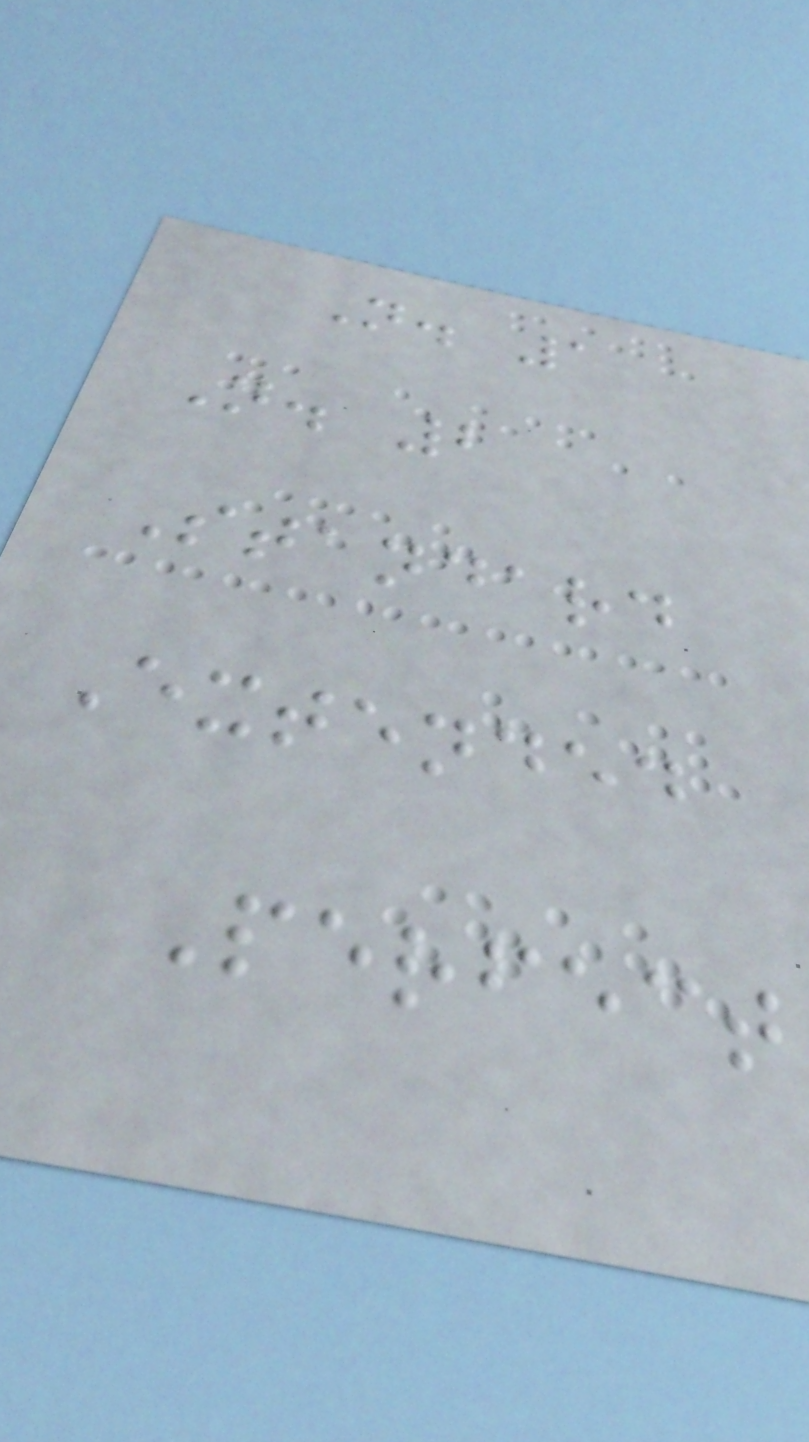N. 1
N. 2
Standard
Extended
Perfect
